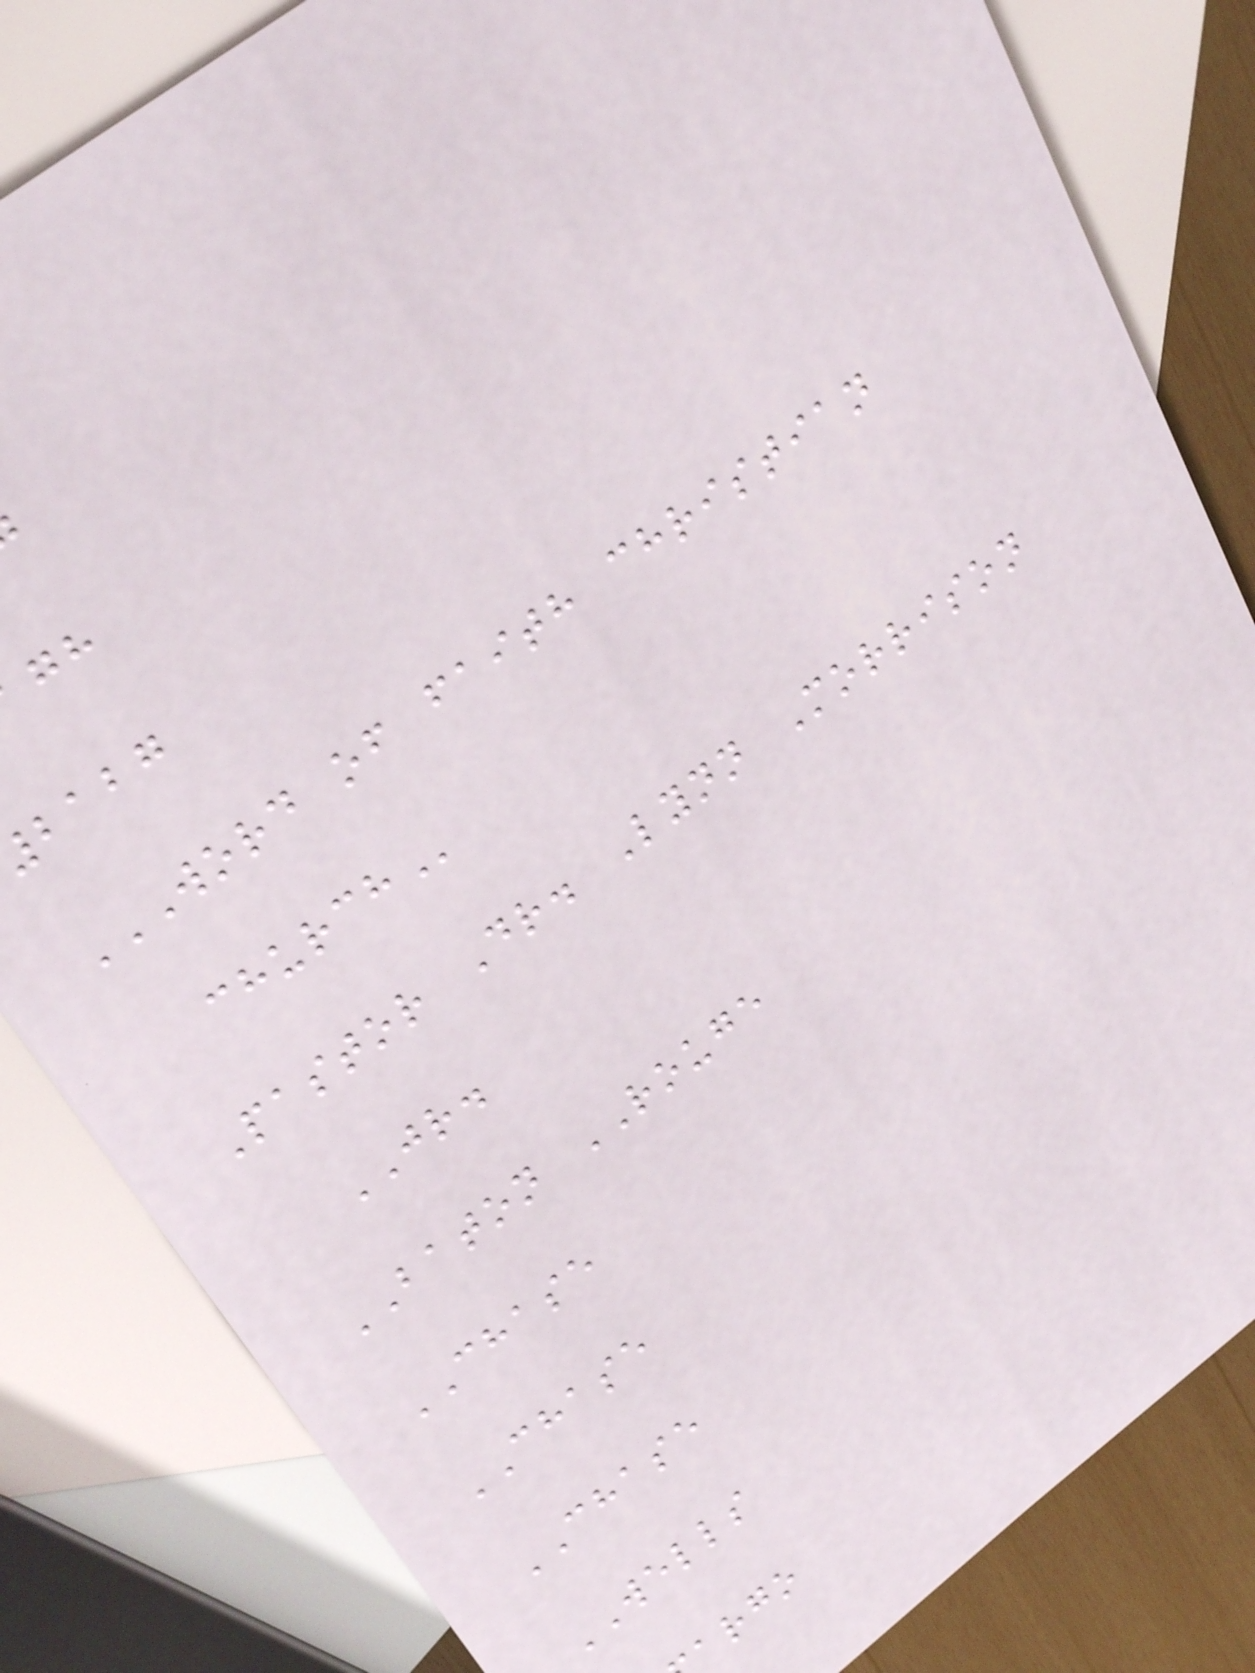babg
WORD OF FAITH CHRISTIAN
Pastor Dr. Lynn Morrison
JR.
BATON ROUGE
CHASE
CHASE
CHASE
WELLS
argo
